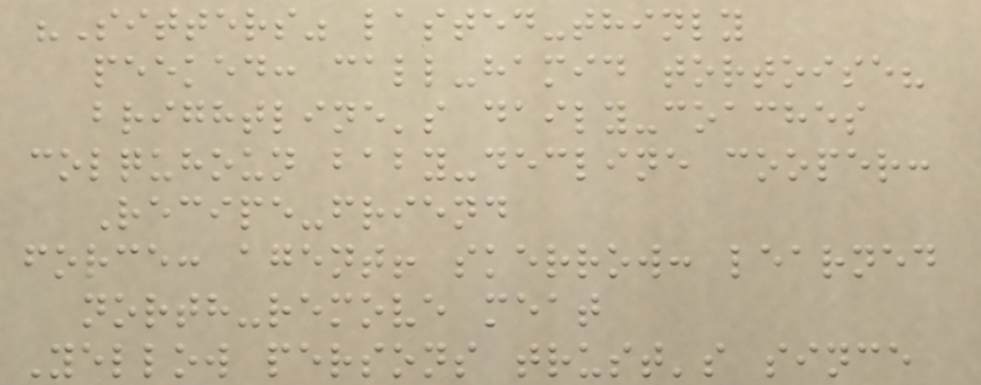"Sitters" lasted-thinly
peeked: call-hamid tortoise?
brightline's daily-coaches
colquhoun baby-decline cooper:
Recipe-friend
force: agent! skerrow: learned
north-remove meat
Yellow persons trust's since
